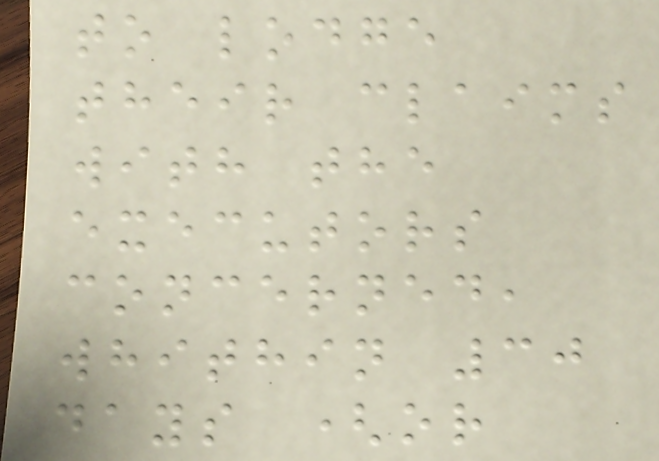to lodge
their claims
with the
executors
concerned,
whithin 30
days (or
